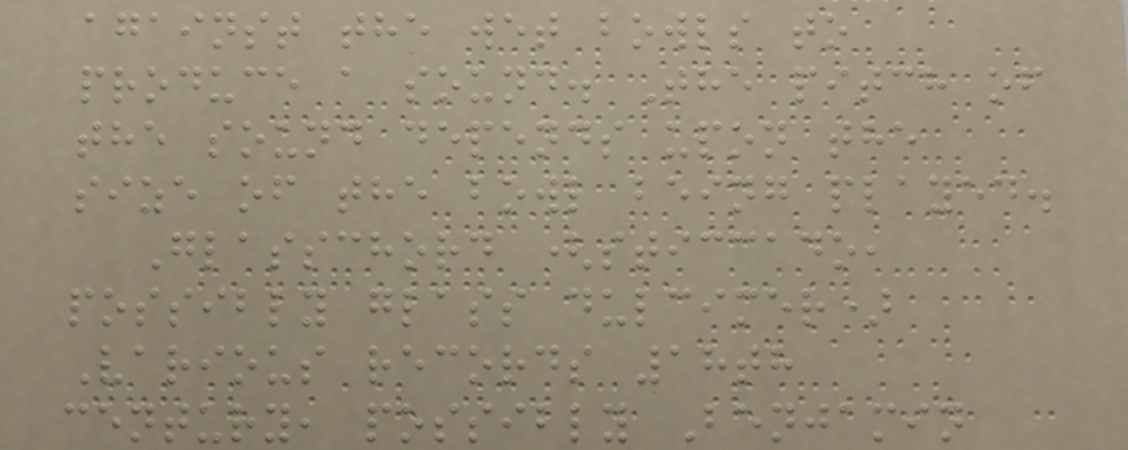against the wet bowls to
produce a sound. The pitch of
the sound depends upon the
size of the bowl being played.
Glasschord (sticcado,
possibly glass dulcimer)
Various records 18th
century, possibly Benjamin
